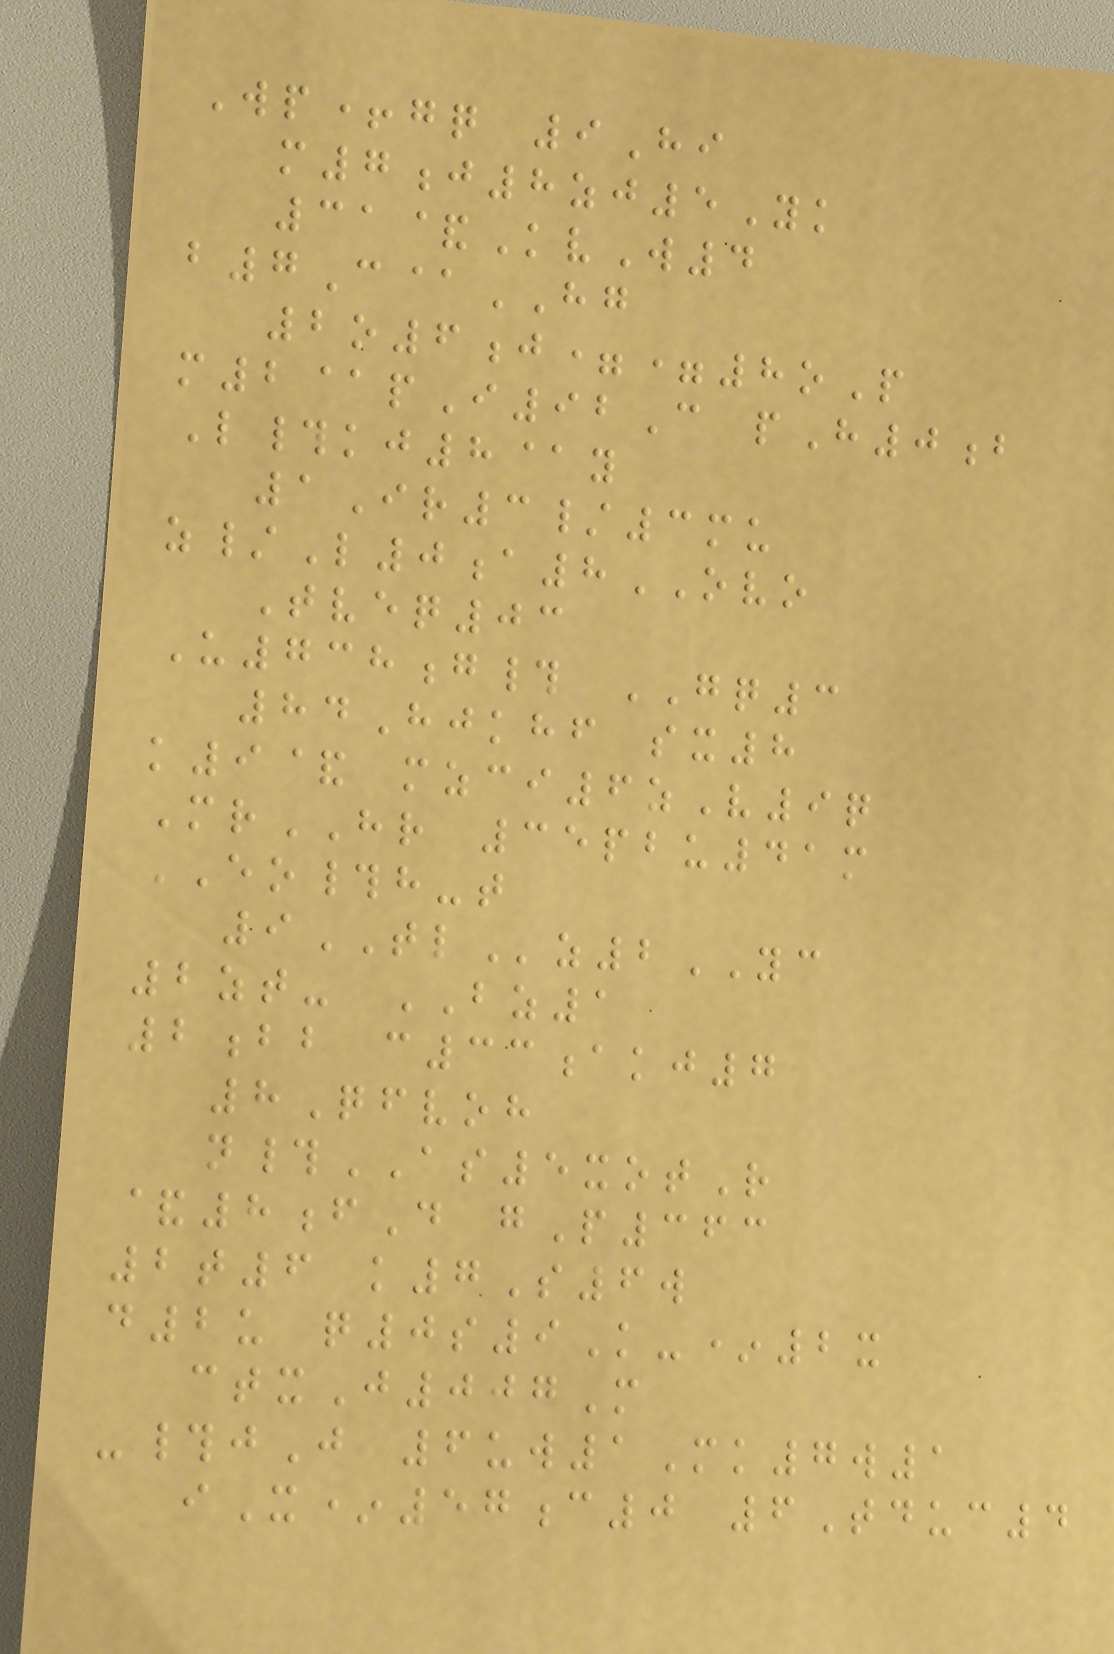Wp+gq 9Hi
m7j8zj5Yk
31&KvW4
b7C@HG
2o6j==8oP
m2@pI92C pH0b
L#kj8@y
1Ir3/3mu
z/L0a8OVO
Tveq03
U738g# GQ3
84Hjkhf sx8
k9& mzci6zV9q
MrHR 35pbu41m
EO#h-t
9TLz2YC
2zt- BZ1
2bb c33akj7
8Qfvoh
n#AS5xotR
&8fD gP363
2t6 k7S6w
d2u q0s9K-*2x
ctxJ007M
-#jJ 6uw1Mk7w1
iX*57c0 6Tduc4
